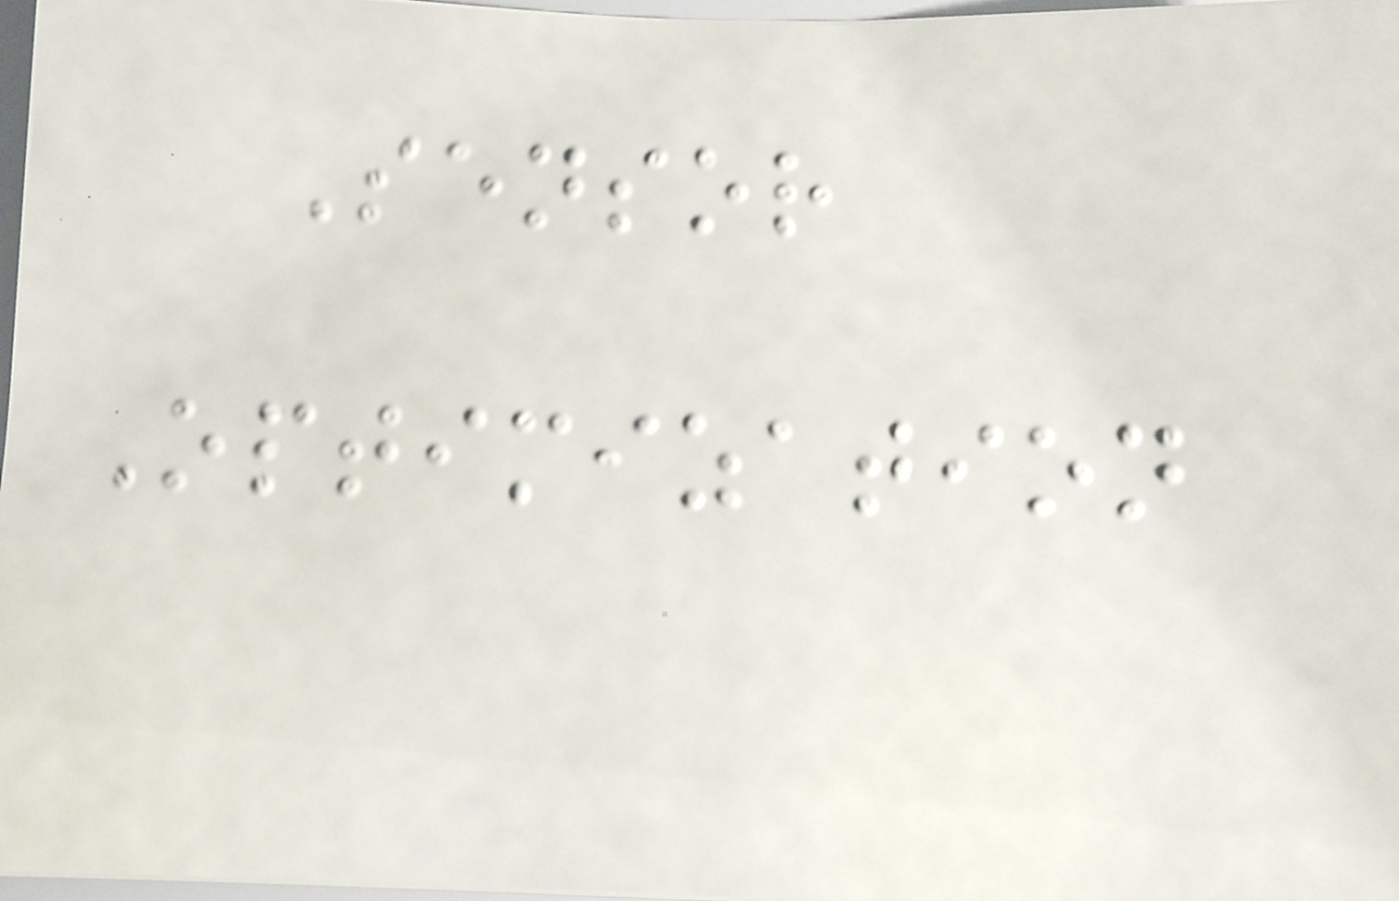Sensor
Optimization
